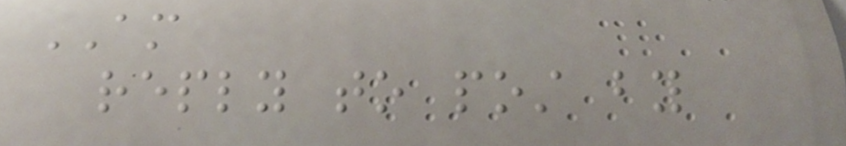AM
reply to post by
